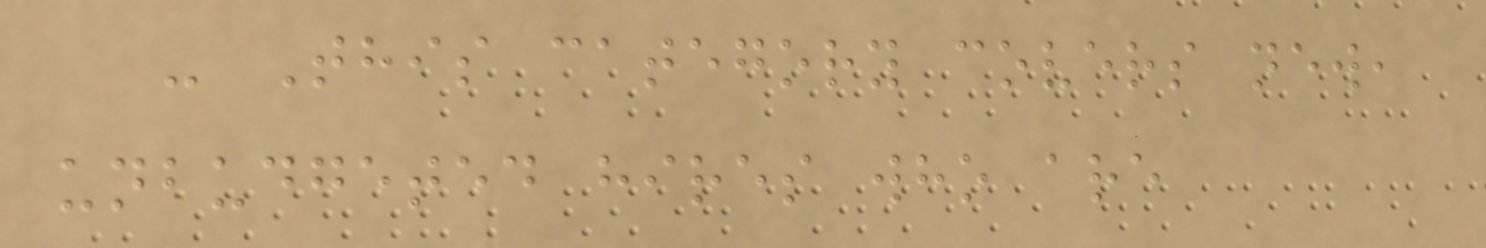- This category covers new,
unbudgeted hires who are
